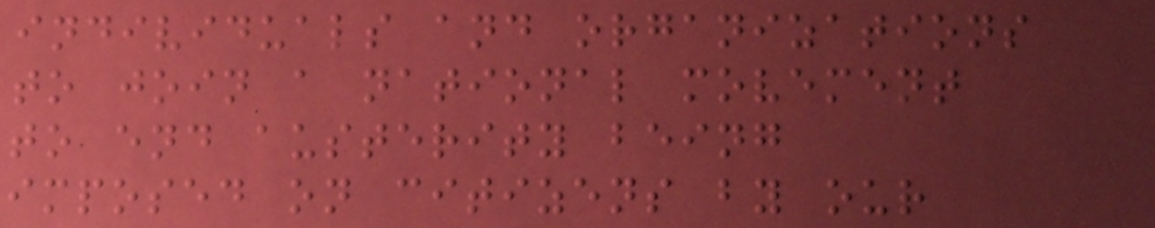individuals and organizations
to join a national movement
to end austerity being
imposed on citizens by our
